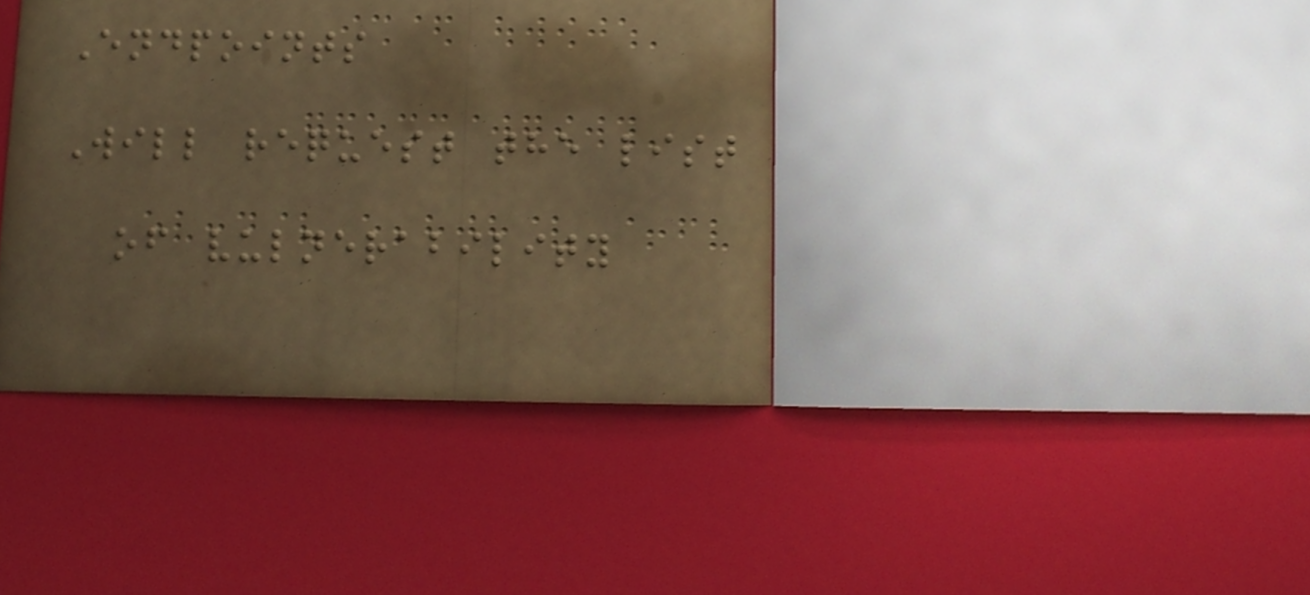Endpoints
Will request the list
of vulnerability
